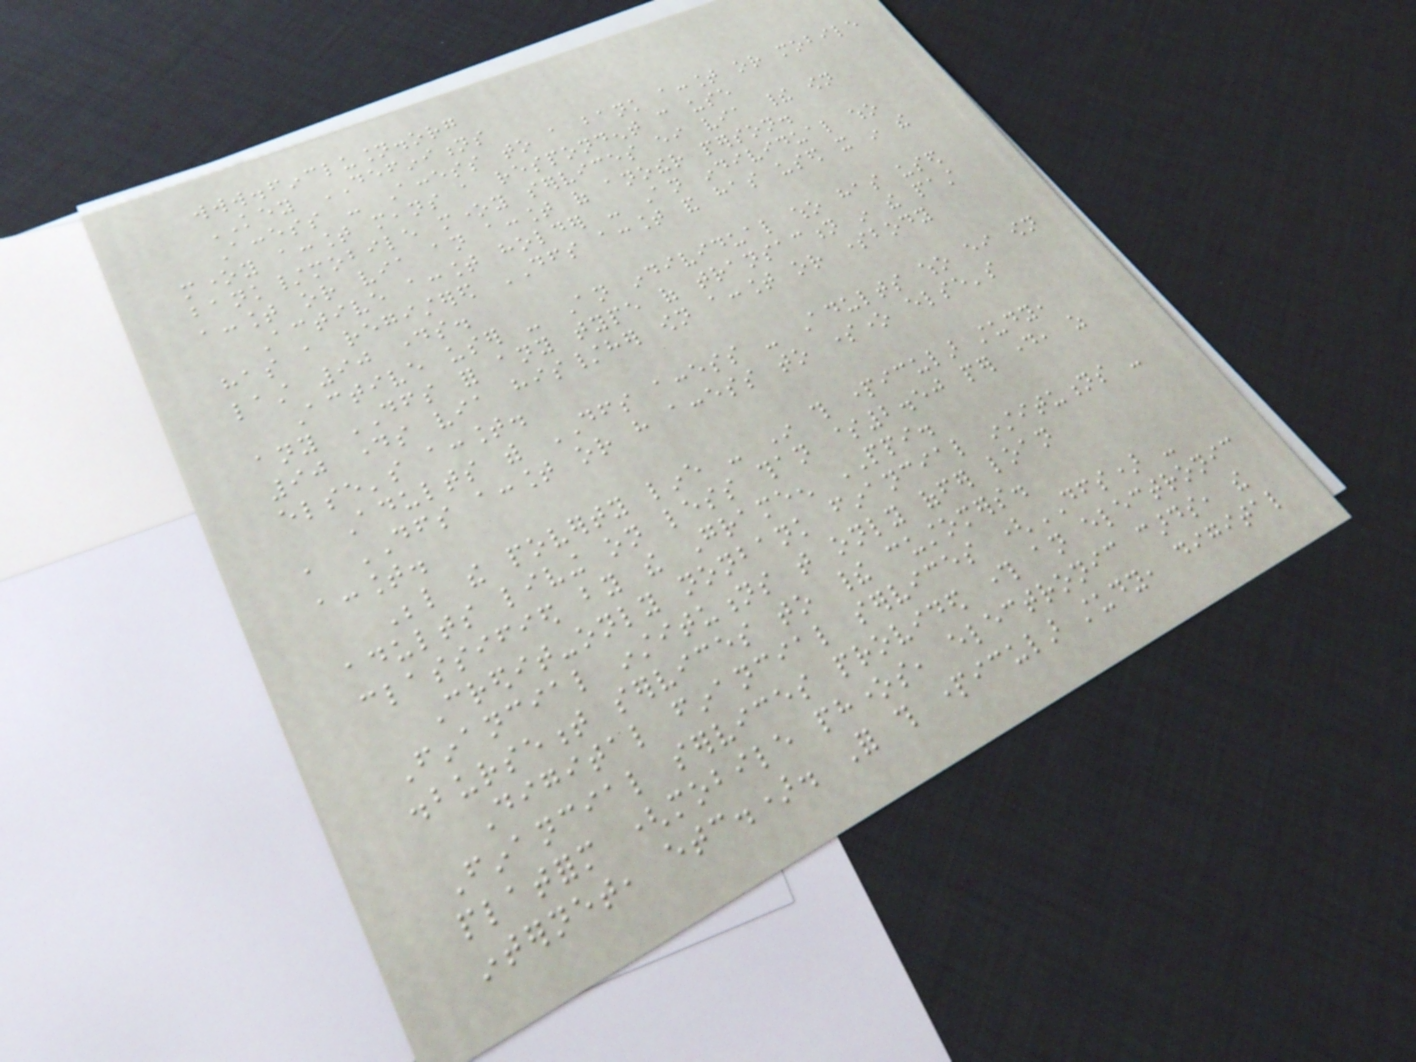www.finclusion.org
KEY DEFINITIONS
Access - Access to a bank account or mobile
money account means a respondent can use
bank/mobile money services either via their own
account or via an account of another person.
Active account holder - An individual who
has a registered DFS account and has used it in the
last 90 days.
Active user - An individual who has used
any DFS for any type of transaction in the past
90 days via his/her own account or somebody
else's account.
Adults with DFS access - Adults who either own
a DFS account or have access to someone else's
account.
Below the poverty line - In this particular study,
adults living on less than $2.50 per day, as
classified by the Grameen PPI.
Credit-only nonbank financial institutions -
Financial institutions that only offer loan
disbursement services to their customers.
Digital financial services (DFS) -
Financial services provided through an electronic
platform (mobile phones, electronic cards, the
internet, etc.). For this particular study, digital
